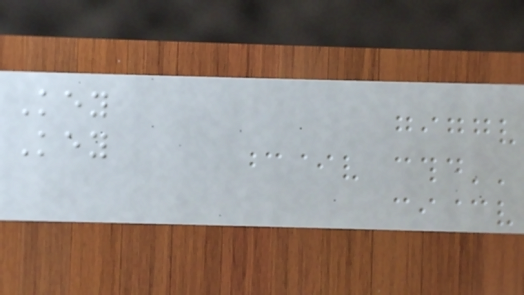Key
Key
